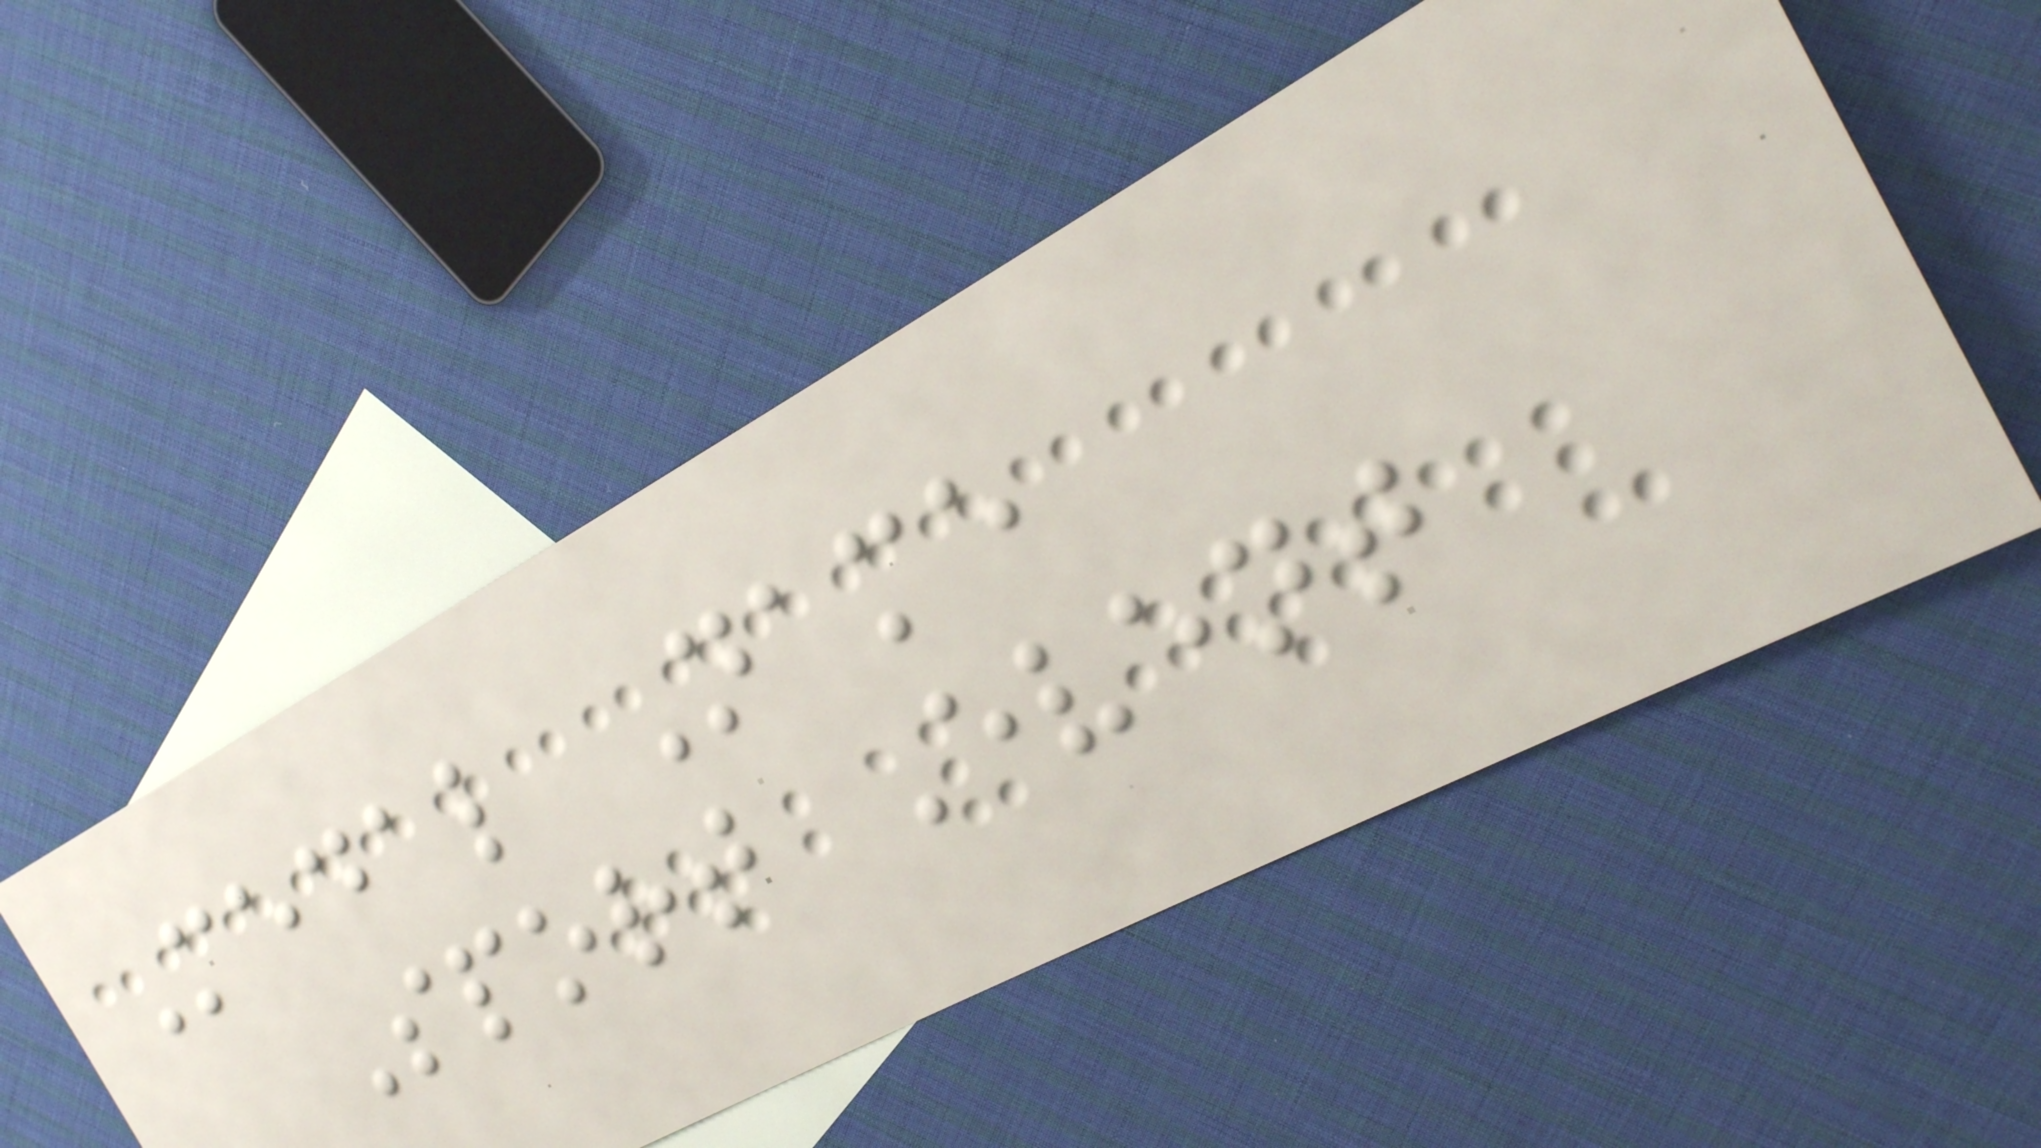Medal Name
Sport Event
